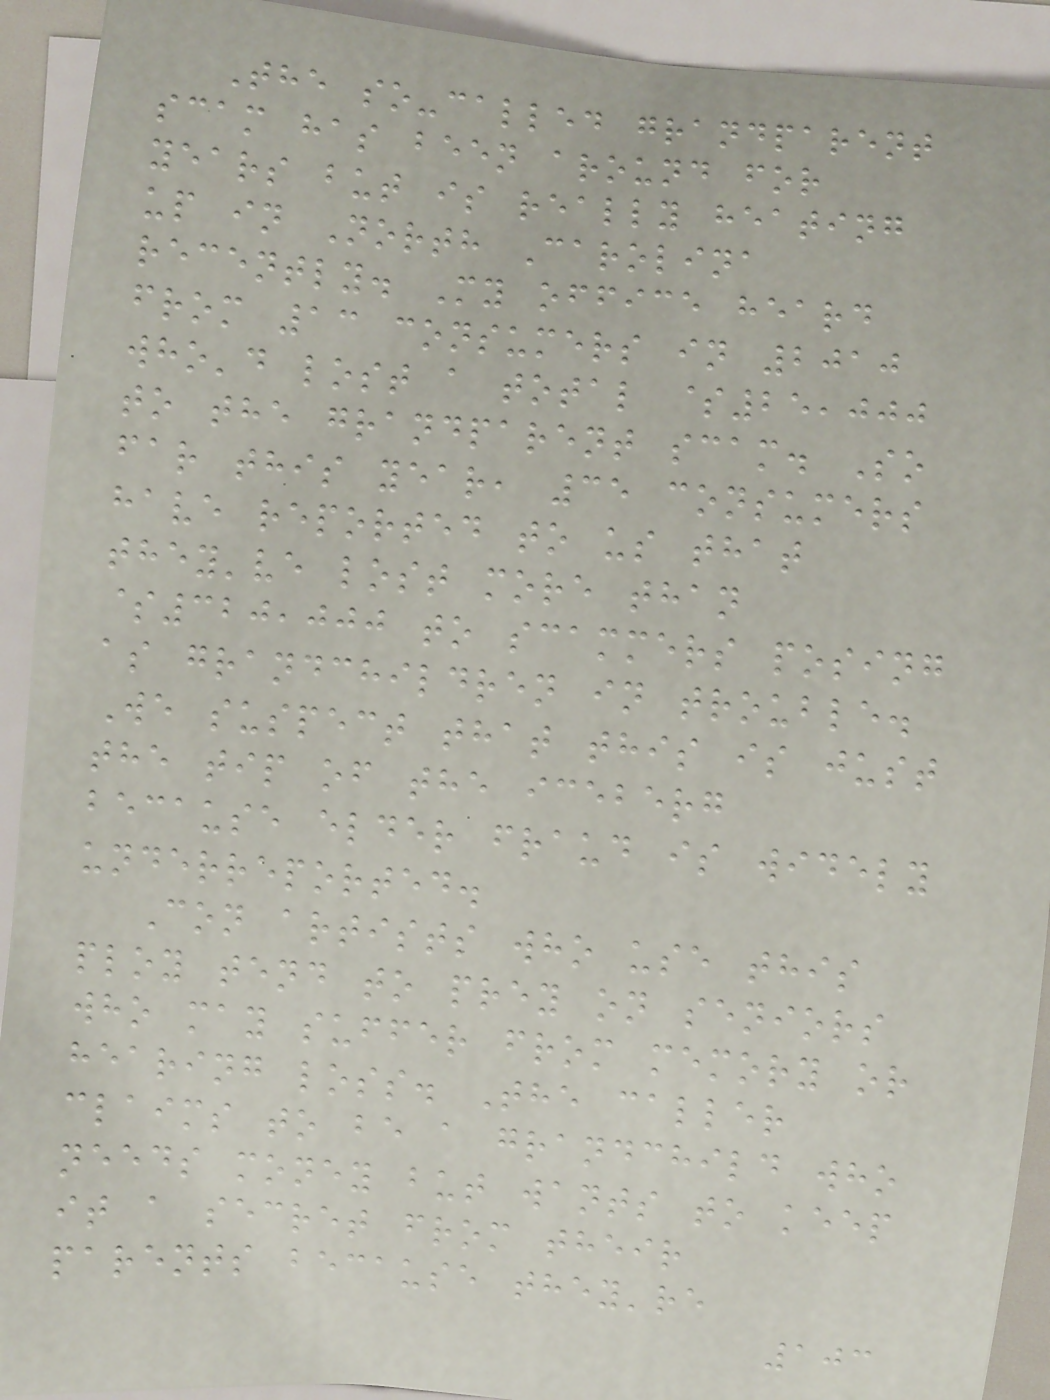The so-called grandparent
scam has been around for
years but is really heating
up in North Carolina
recently. My office heard
from 13 consumers in 2010
who'd lost a total $25,000
to the grandparent scam. So
far this year, 35 consumers
have reported to us that
they've lost more than
$320,000 to scammers posing
as grandchildren in trouble.
We suspect that this is just
the tip of the iceberg
because elder fraud is widely
underreported.
Con artists who use this
ploy tend to prey on seniors
who may suffer from memory or
hearing loss. The caller
claims to be a grandchild who
needs money but wants to keep
it a secret from their
parents because they're
103
